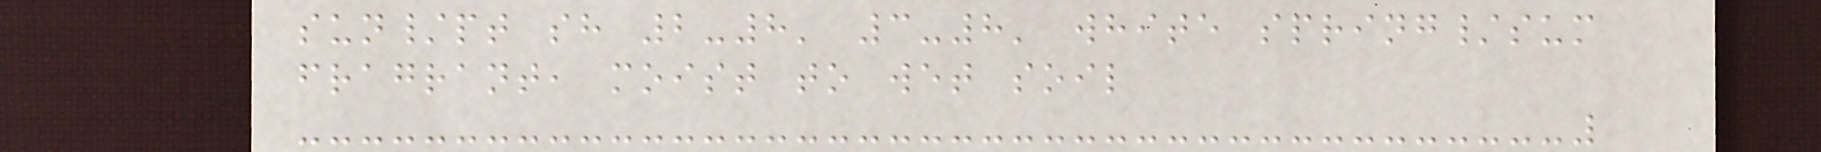sun/pt sh 2-8' 3-8' white spring/sum
fragrant, moist to wet soil
